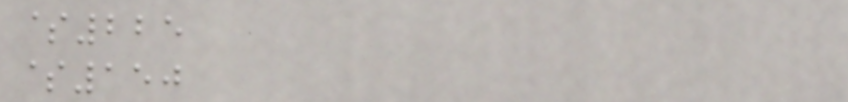$225
$150
